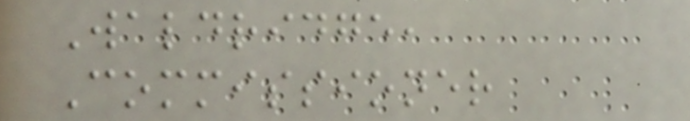Waldridge,
Commissioner
